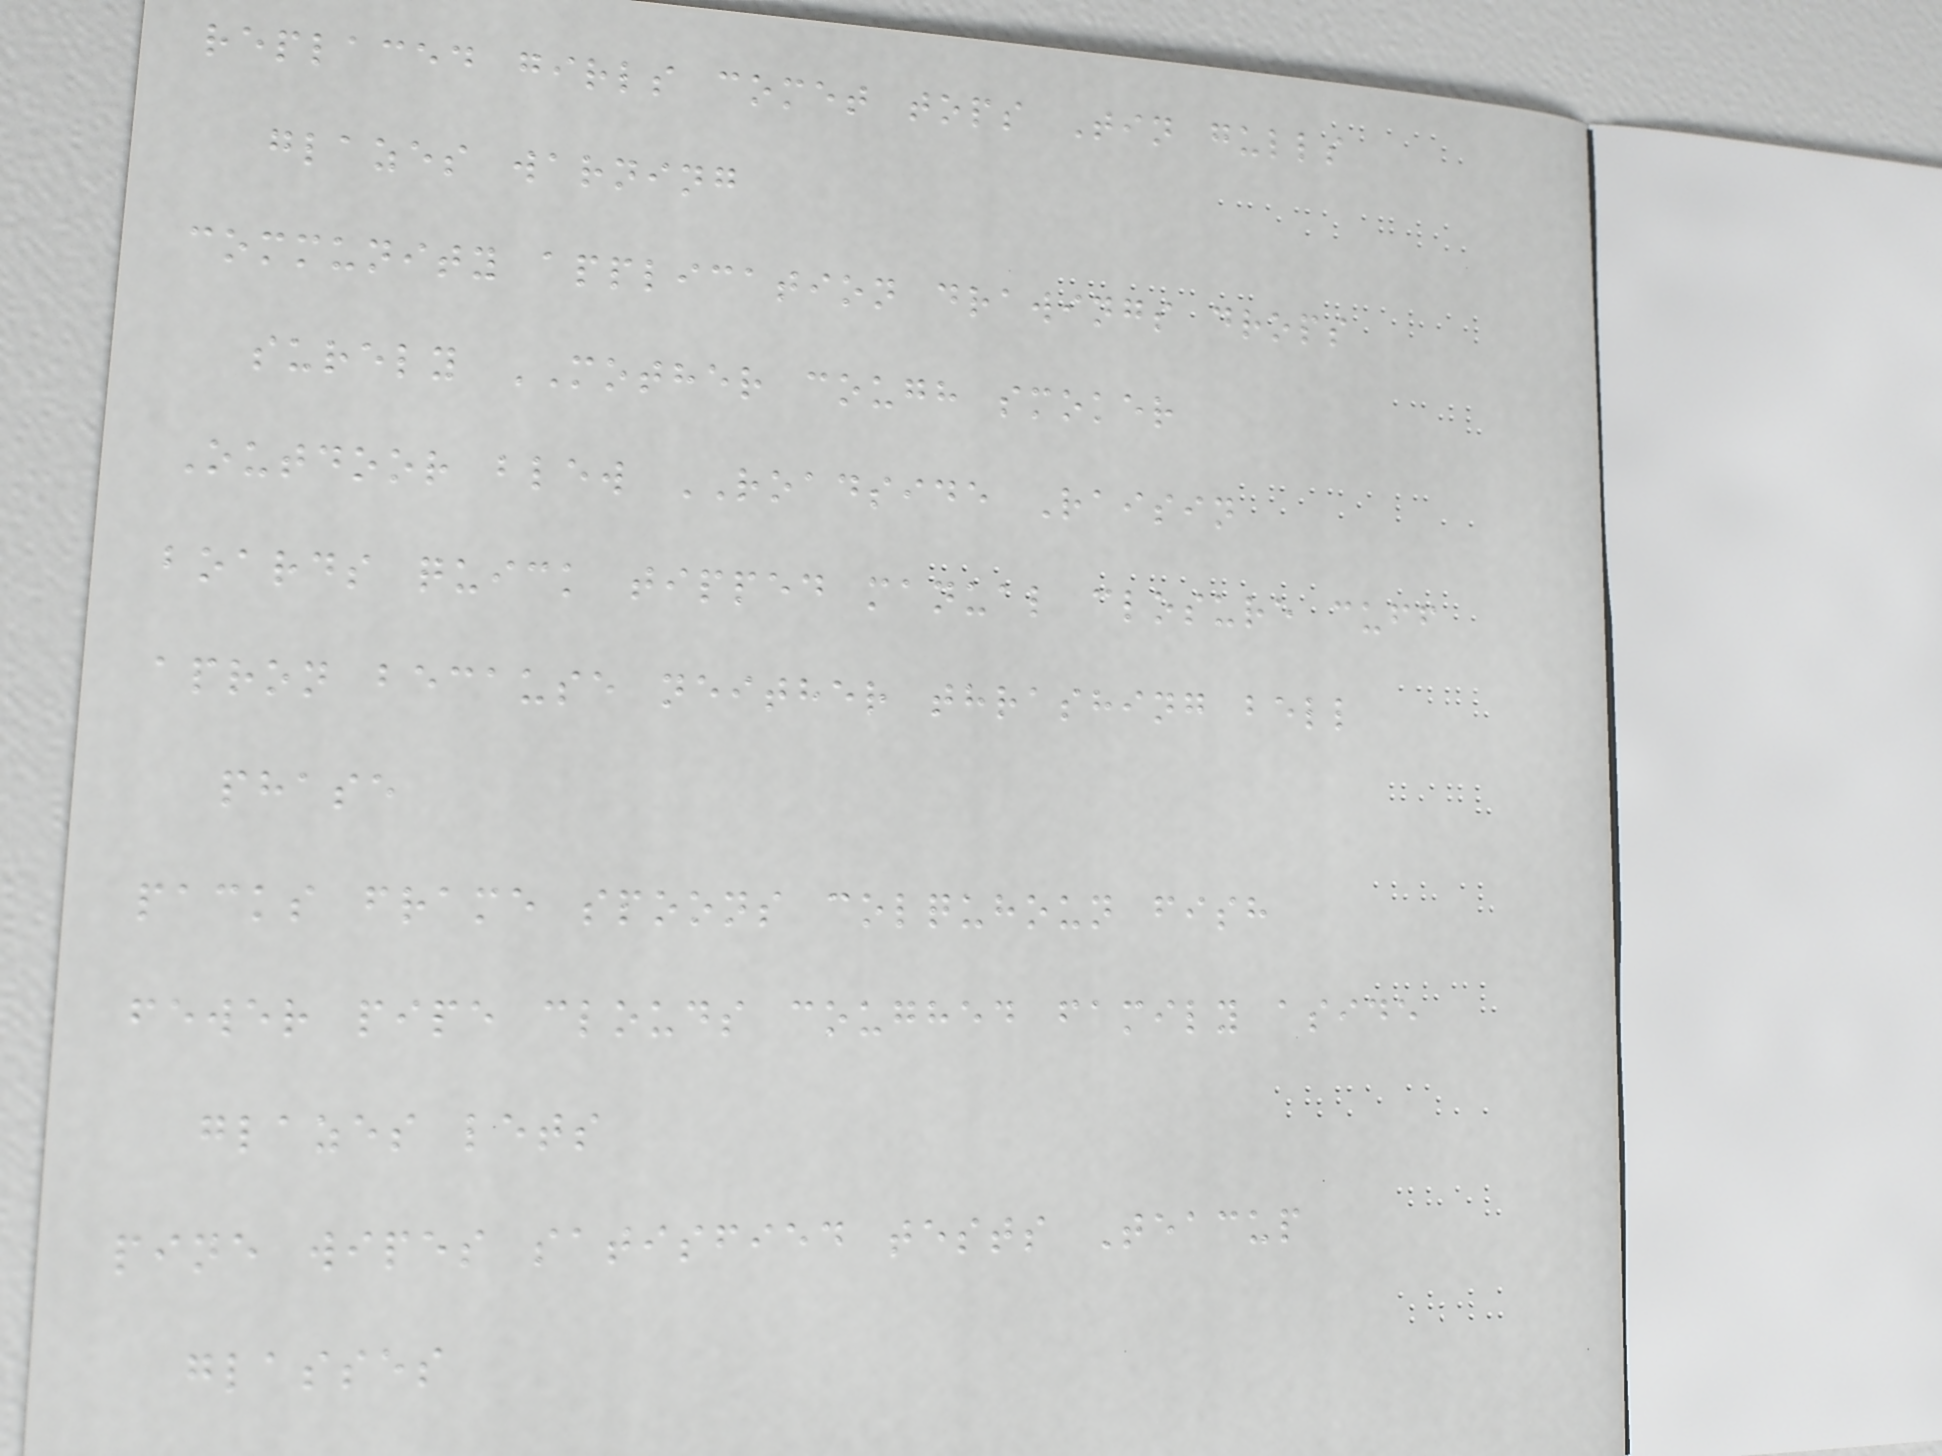replaced girls comet tops Tin gulls
glazes warning
community application drawings drops
surely MOTHER cough smoker
Outdoor blew ROADSIDE Raisin
boards quick tipped manual closure cuff
apron because neither thrashing bell
phase
packs frame spoons colquhoun fish
fewer pipe clouds coughed family aside
glazes lets
pine wipes satisfied tests Teacup
glasses
